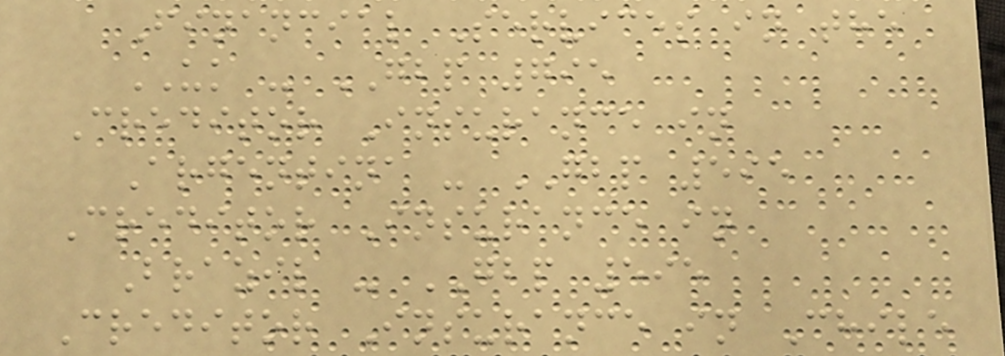Financial Services in the
UK - GBP 795
Creditor Insurance in
Argentina - GBP 595
Creditor Insurance in
Brazil - GBP 595
Creditor Insurance in Chile
